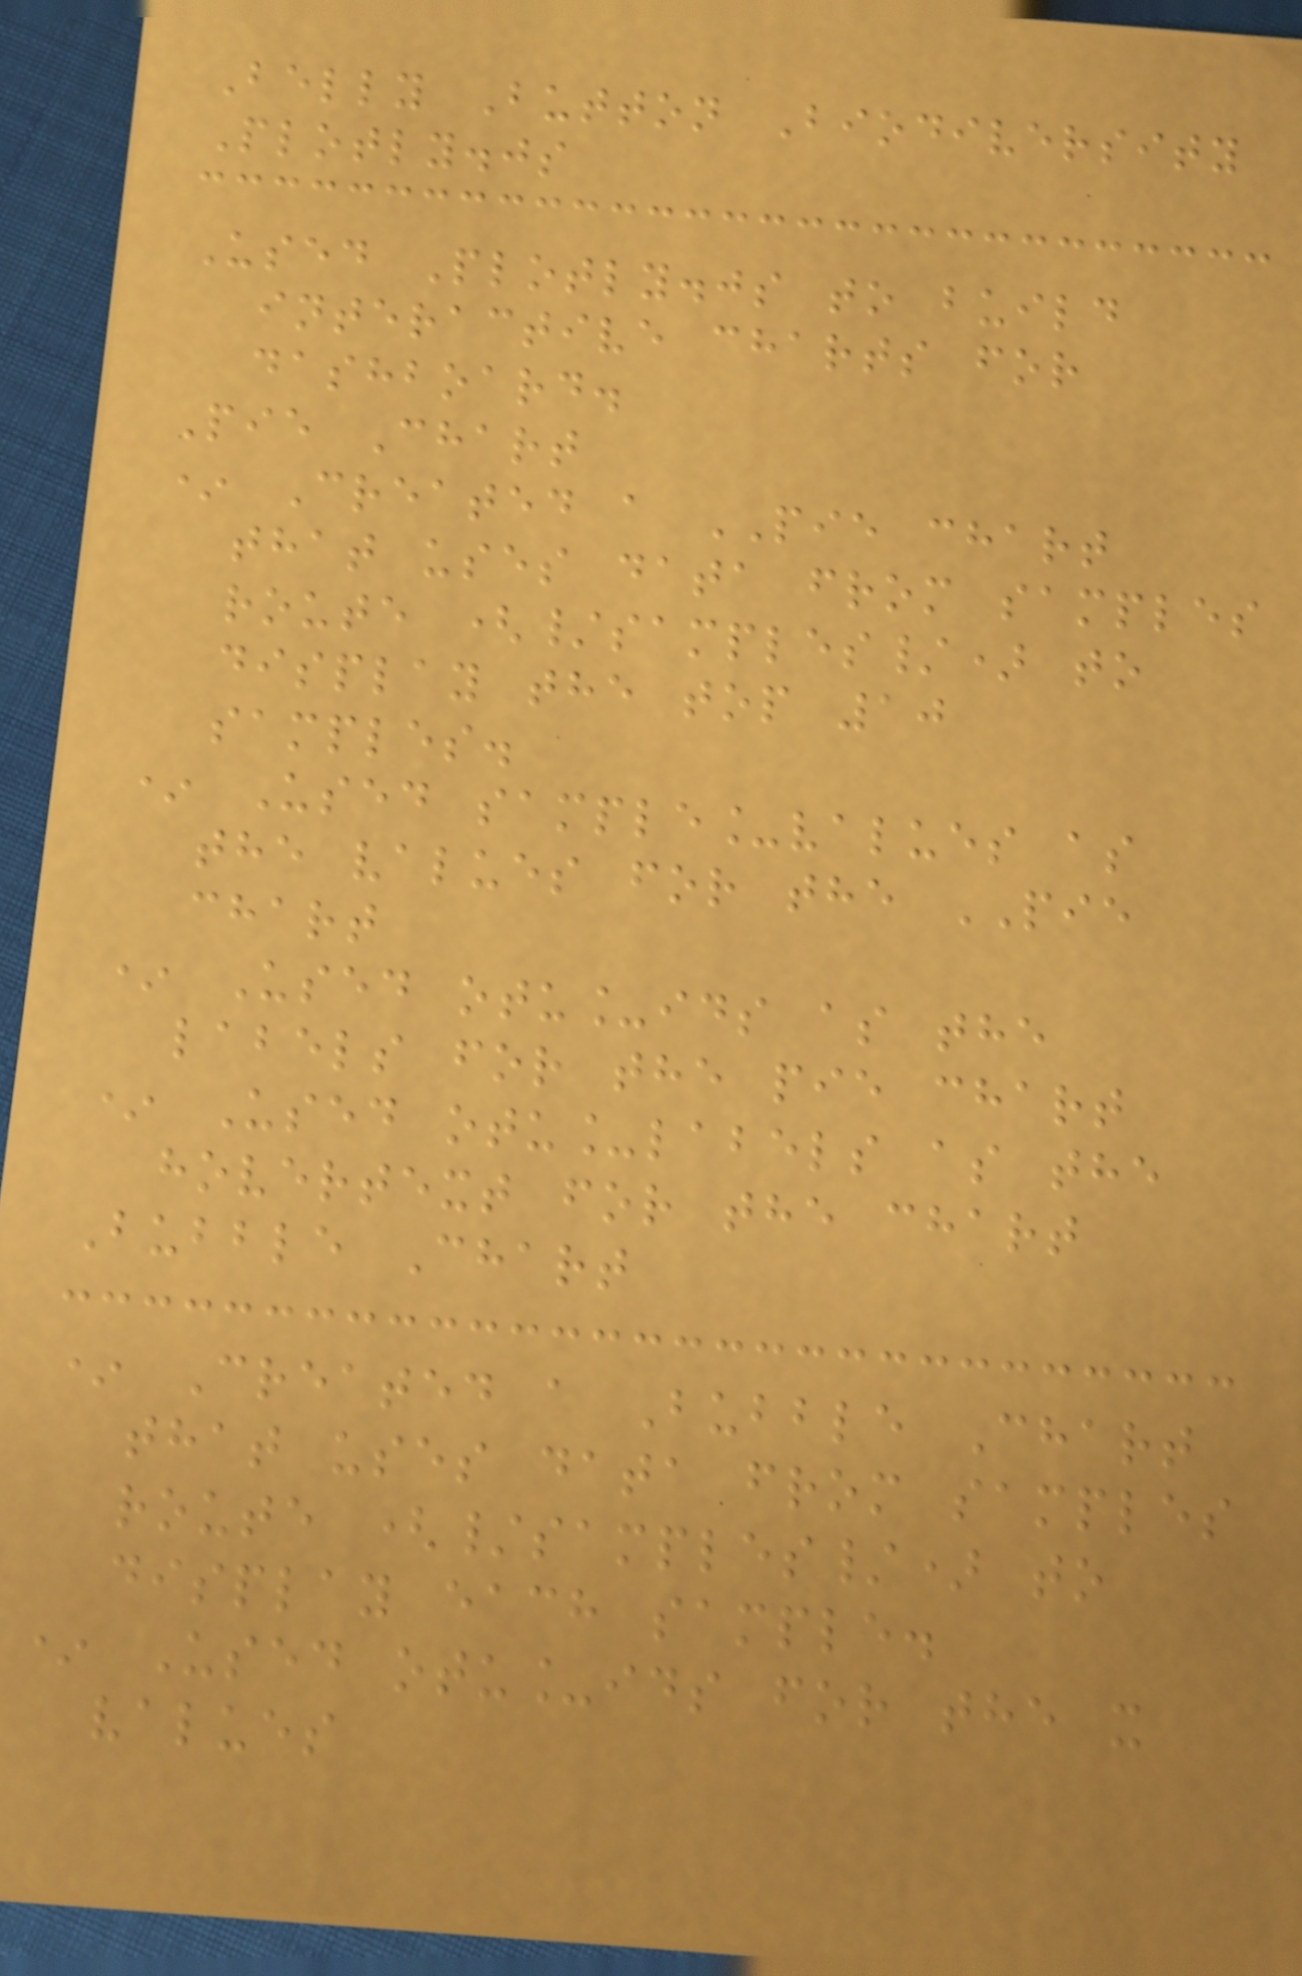Belly Button Biodiversity
Plotly.js
Used Plotly.js to build
interactive charts for
dashboard.
Pie Chart
* Created a PIE chart
that uses data from samples
route (/samples/) to
display the top 10
samples.
* Used sample_values as
the values for the PIE
chart
* Used otu_ids as the
labels for the pie chart
* Used otu_labels as the
hovertext for the chart
Bubble Chart
* Created a Bubble Chart
that uses data from samples
route (/samples/) to
display each sample.
* Used otu_ids for the x
values
